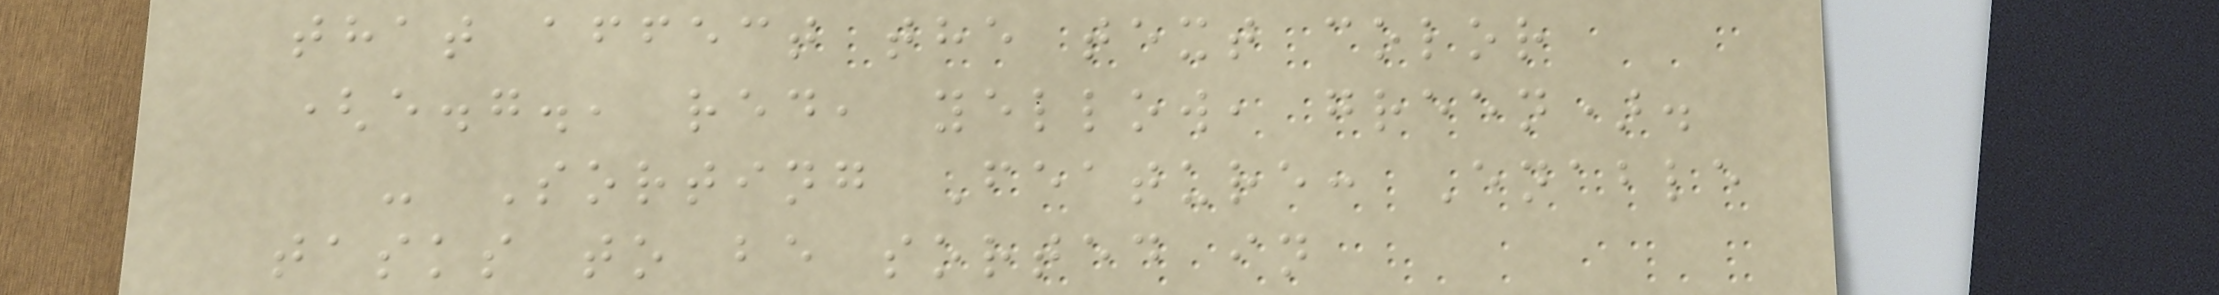that affect the text color
(e.g., red, yellow, green).
- Sorting Feature: Enable
tasks to be sorted in
